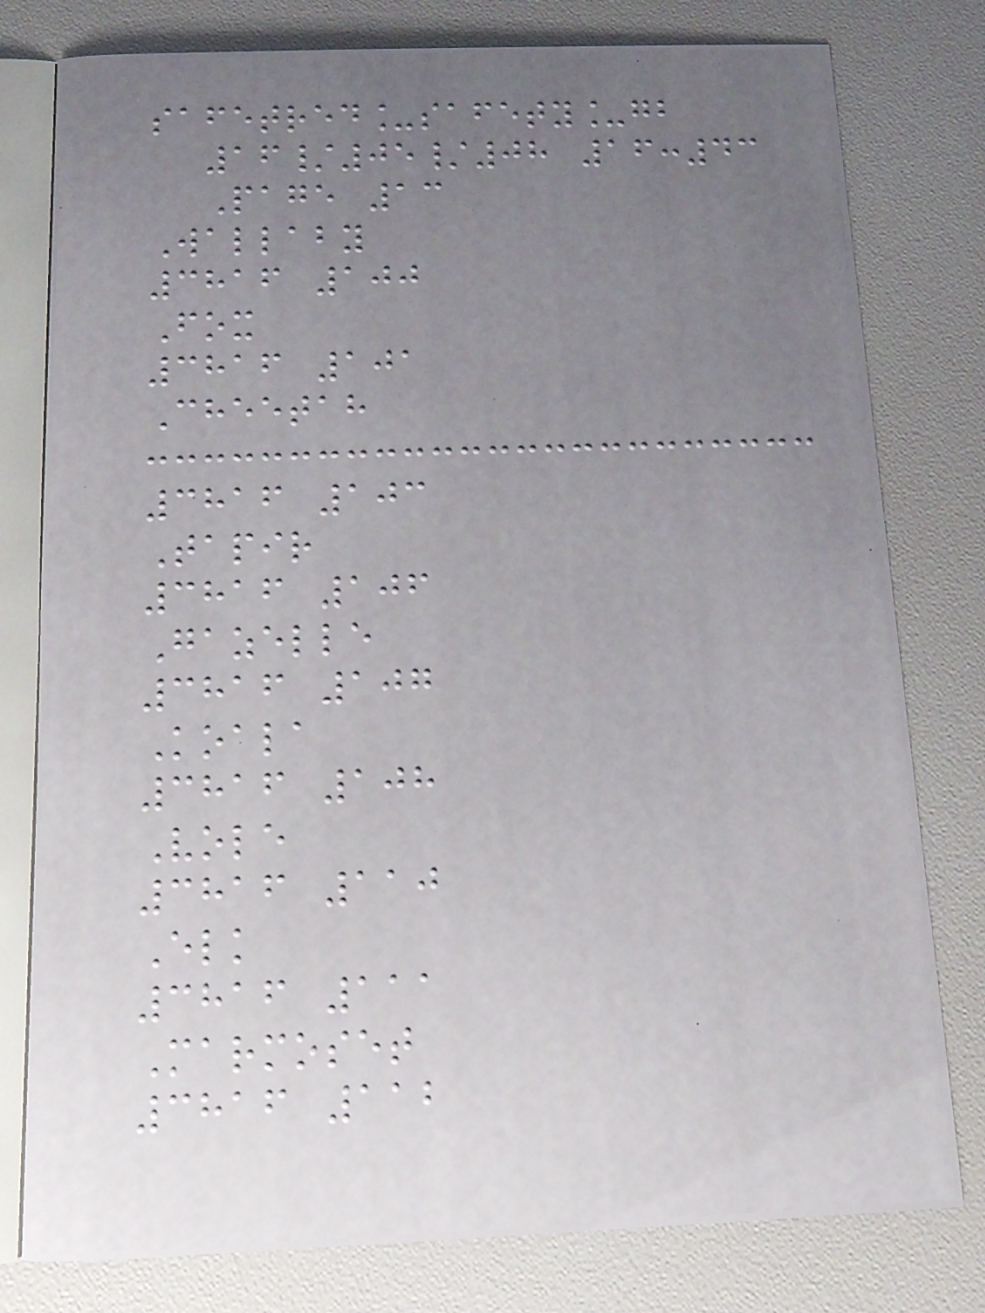safetred_safety_gb
16/05/08 16:43
Page 13
Wallaby
3816 100
Fox
3816 101
Cheetah
3816 103
Tapir
3816 106
Gazelle
3816 107
Koala
3816 108
Vole
3816 110
Elk
3816 111
Marmoset
3816 112
